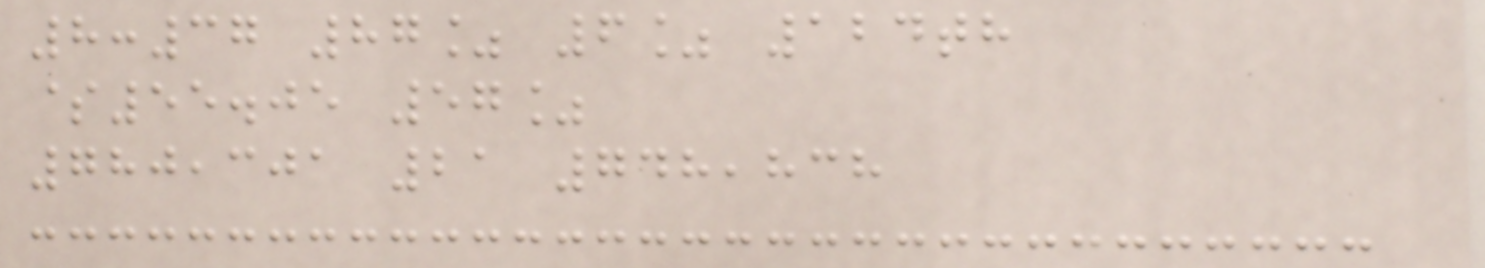8:37 87% 6% 124th
$55.05 57%
780,301 21 748,838
